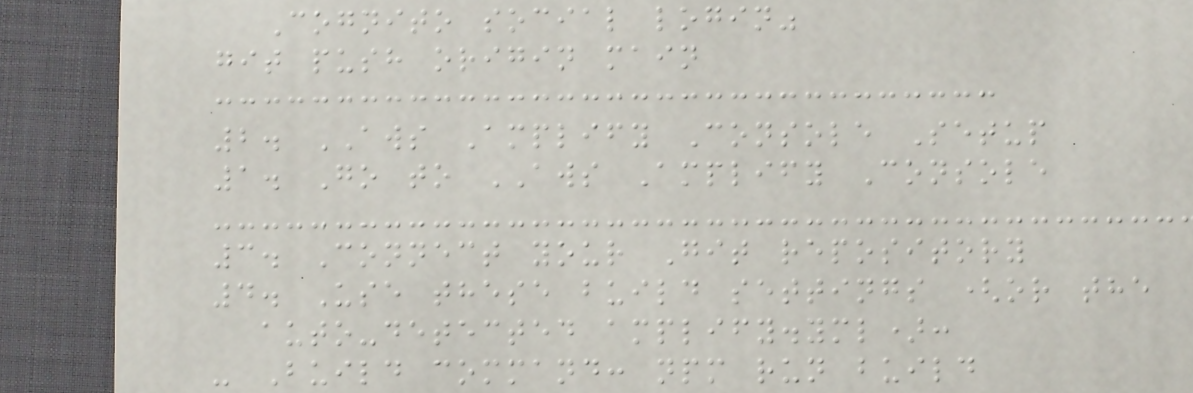Cognito social login"
git push origin main
2. AWS Amplify Console Setup
1. Go to AWS Amplify Console
3. Connect your Git repository
4. Use these build settings (or the
auto-detected amplify.yml):
- Build command: npm run build
